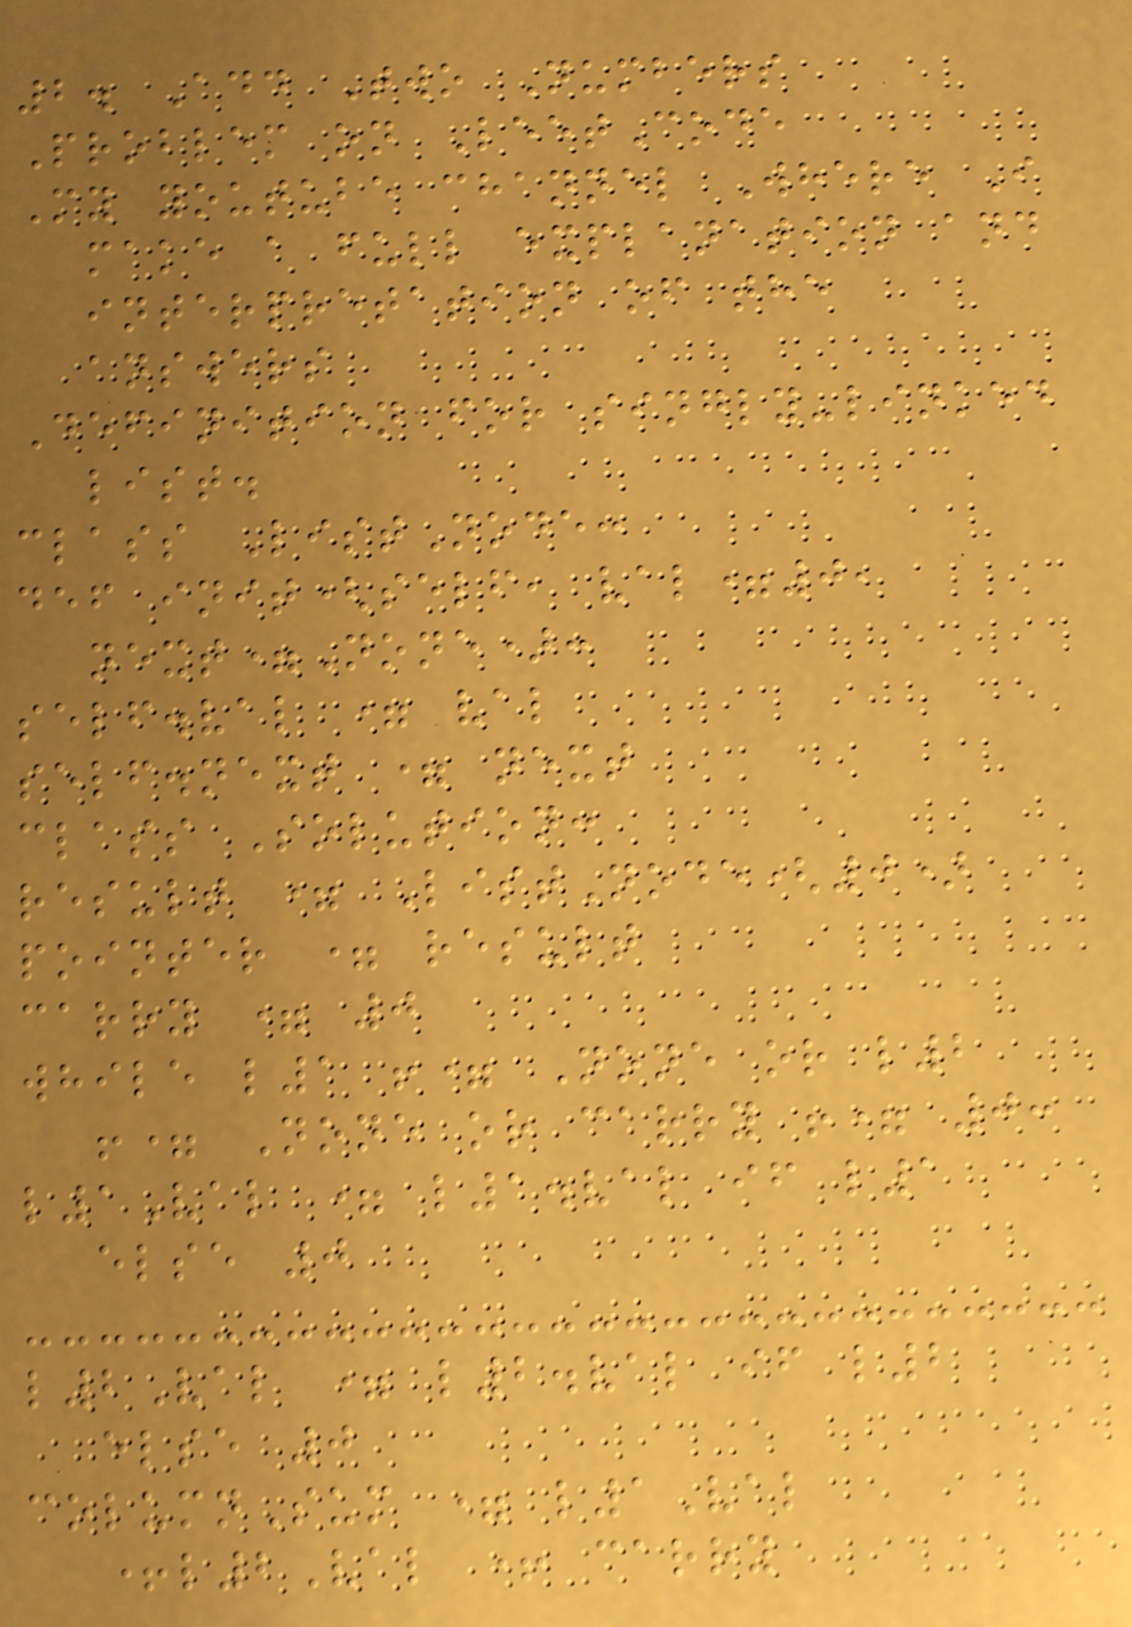2. Add Two Numbers
Problem on LeetCode
My youtube channel Where I
make a full explanation and
interpretation of the
answers
Definition for singly-linked
list.
class ListNode:
def init(self, val=0,
next=None):
self.val = val
self.next = next
class Solution:
result = ListNode(0)
pointer = result
carry = 0
while l1 != None or l2
!= None or carry != 0:
l1Val = l1.val if l1
else 0
l2Val = l2.val if l2
else 0
columnSum = l1Val
+l2Val + carry
